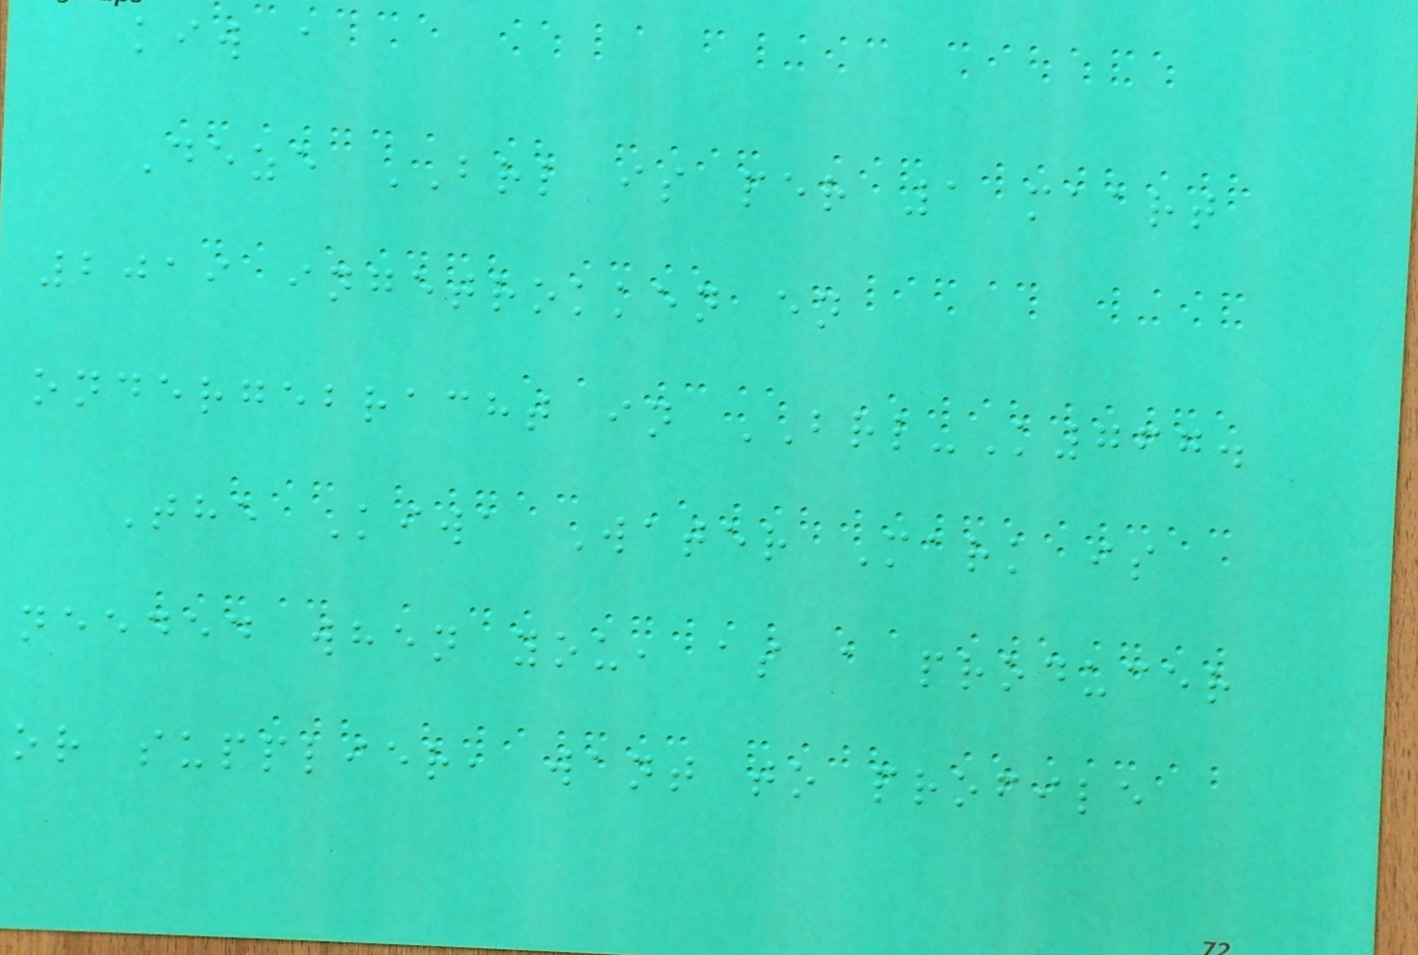kiw a
Deze BRL is per 1 maart
2019 ingetrokken en
ondergebracht in BRL-K767.
The Kiwa Water Mark is
needed when you, as a producer
or supplier, want to profile
